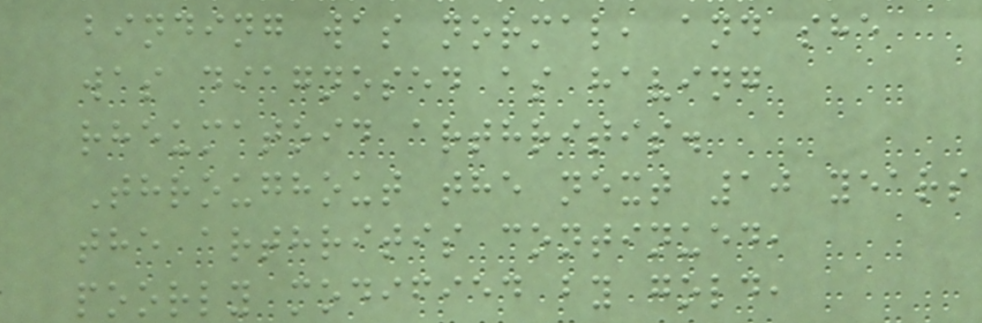binding was normal, and she
was diagnosed as having
rheumatoid arthritis.
Throughout the next 10 years
the arthritis continued,
poorly modified by gold,
